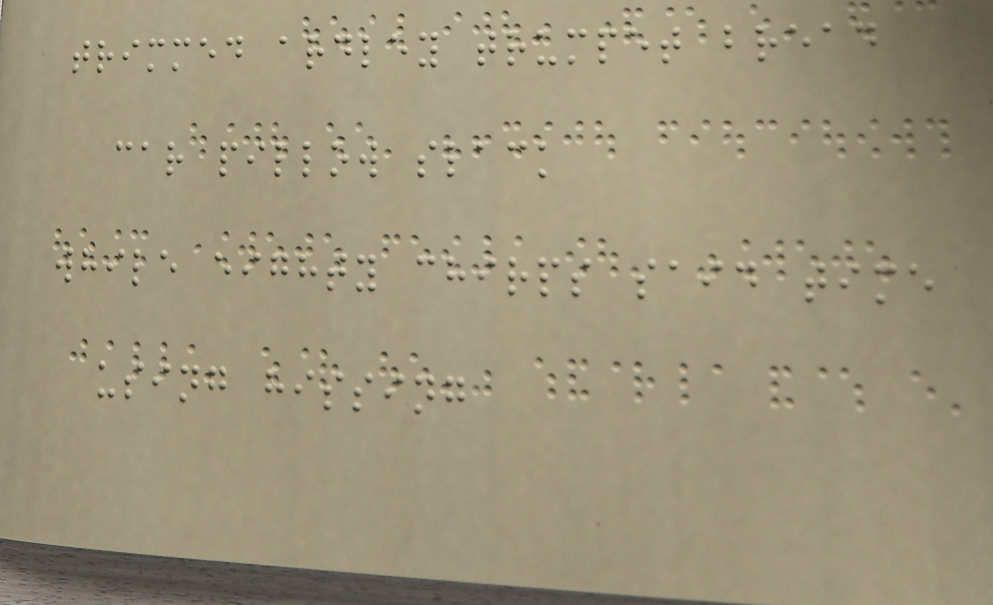trimmed ardley trumpet bread
car pillow slack
while eighty chirps said time
using hissing
